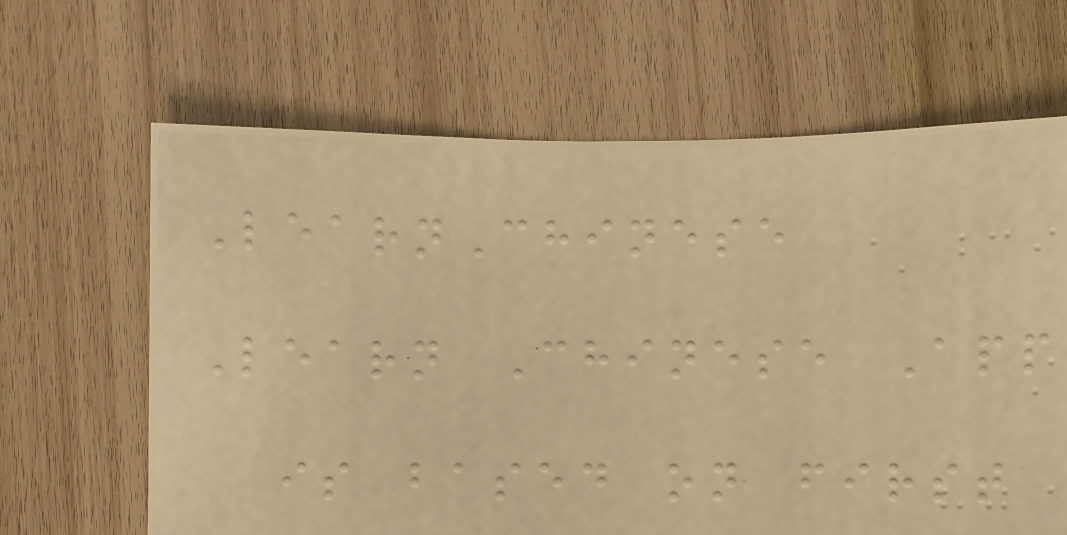LearnChinese
Learn Chinese App
is based on first
